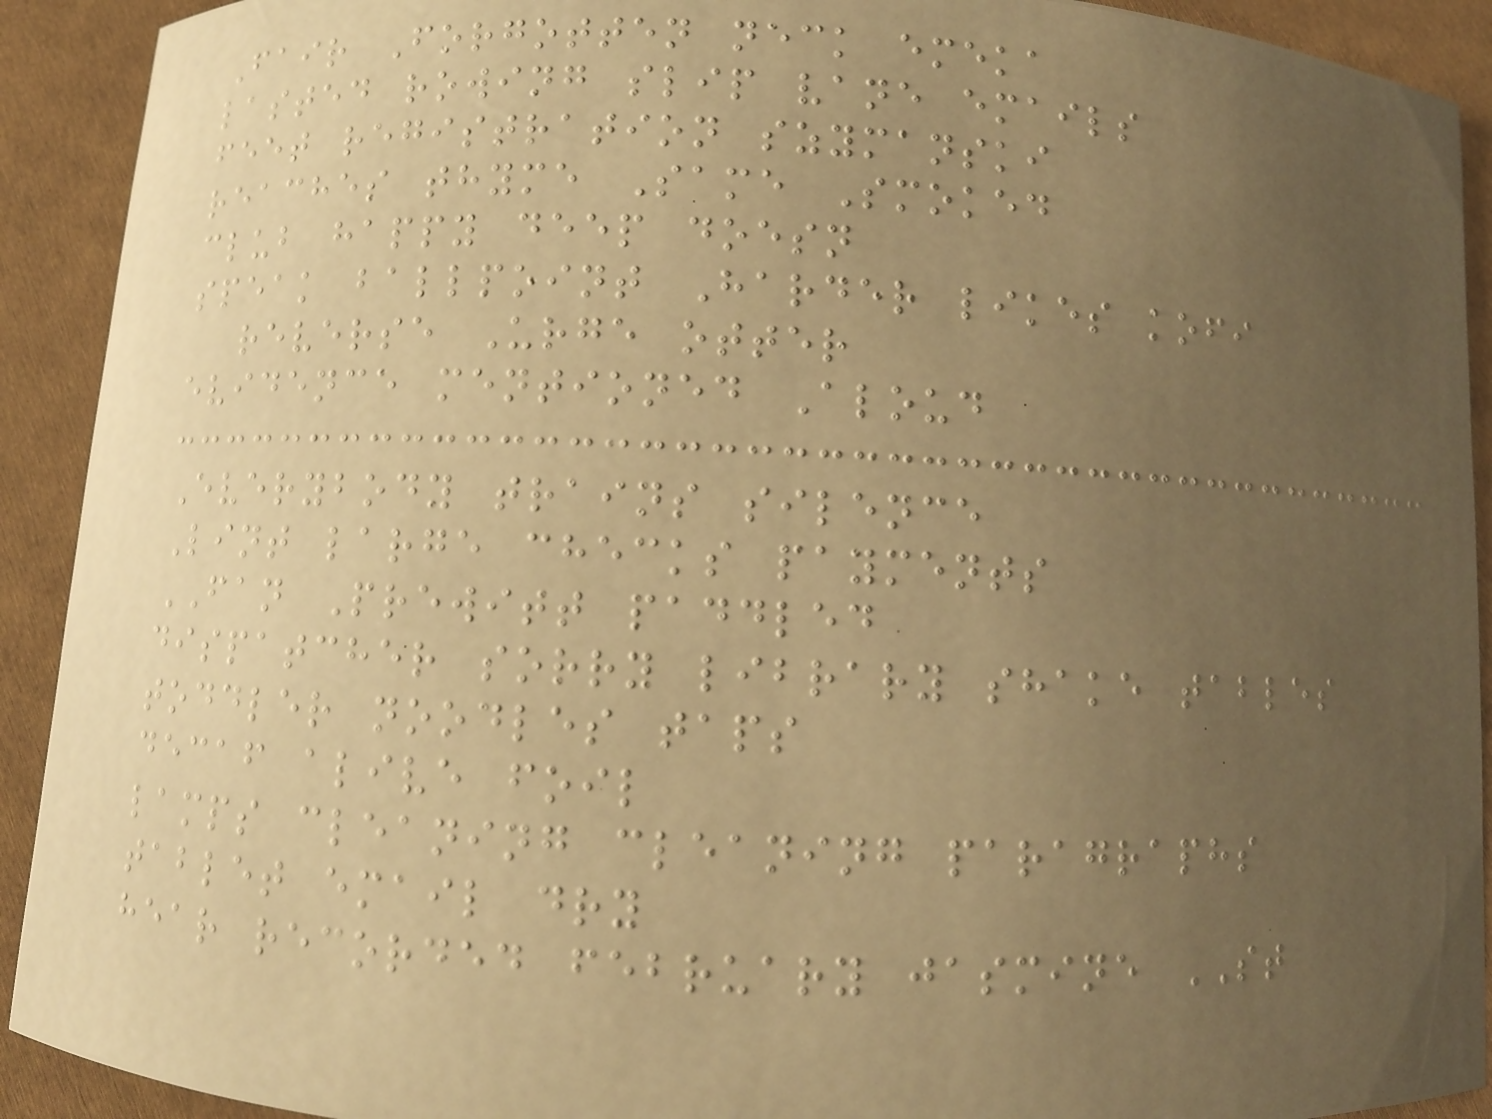Fair Forgotten neck emeka
lasted rowing slip vane emails
feet registration szymanski
reaches thyme Same Smoked
club happy deep doesn
speak ballpoint Harder likes kofi
reverse Urge otter
evidence mentioned Aloud
Everybody trains silence
Lint large checks payments
FAN Prewitt paddled
dispatcher sorry library shake tables
toddler noodles taps
decaf alive foil
lamps cleaning cleaning paragraphs
tablet email dry
hear recorded february jasmine ST
